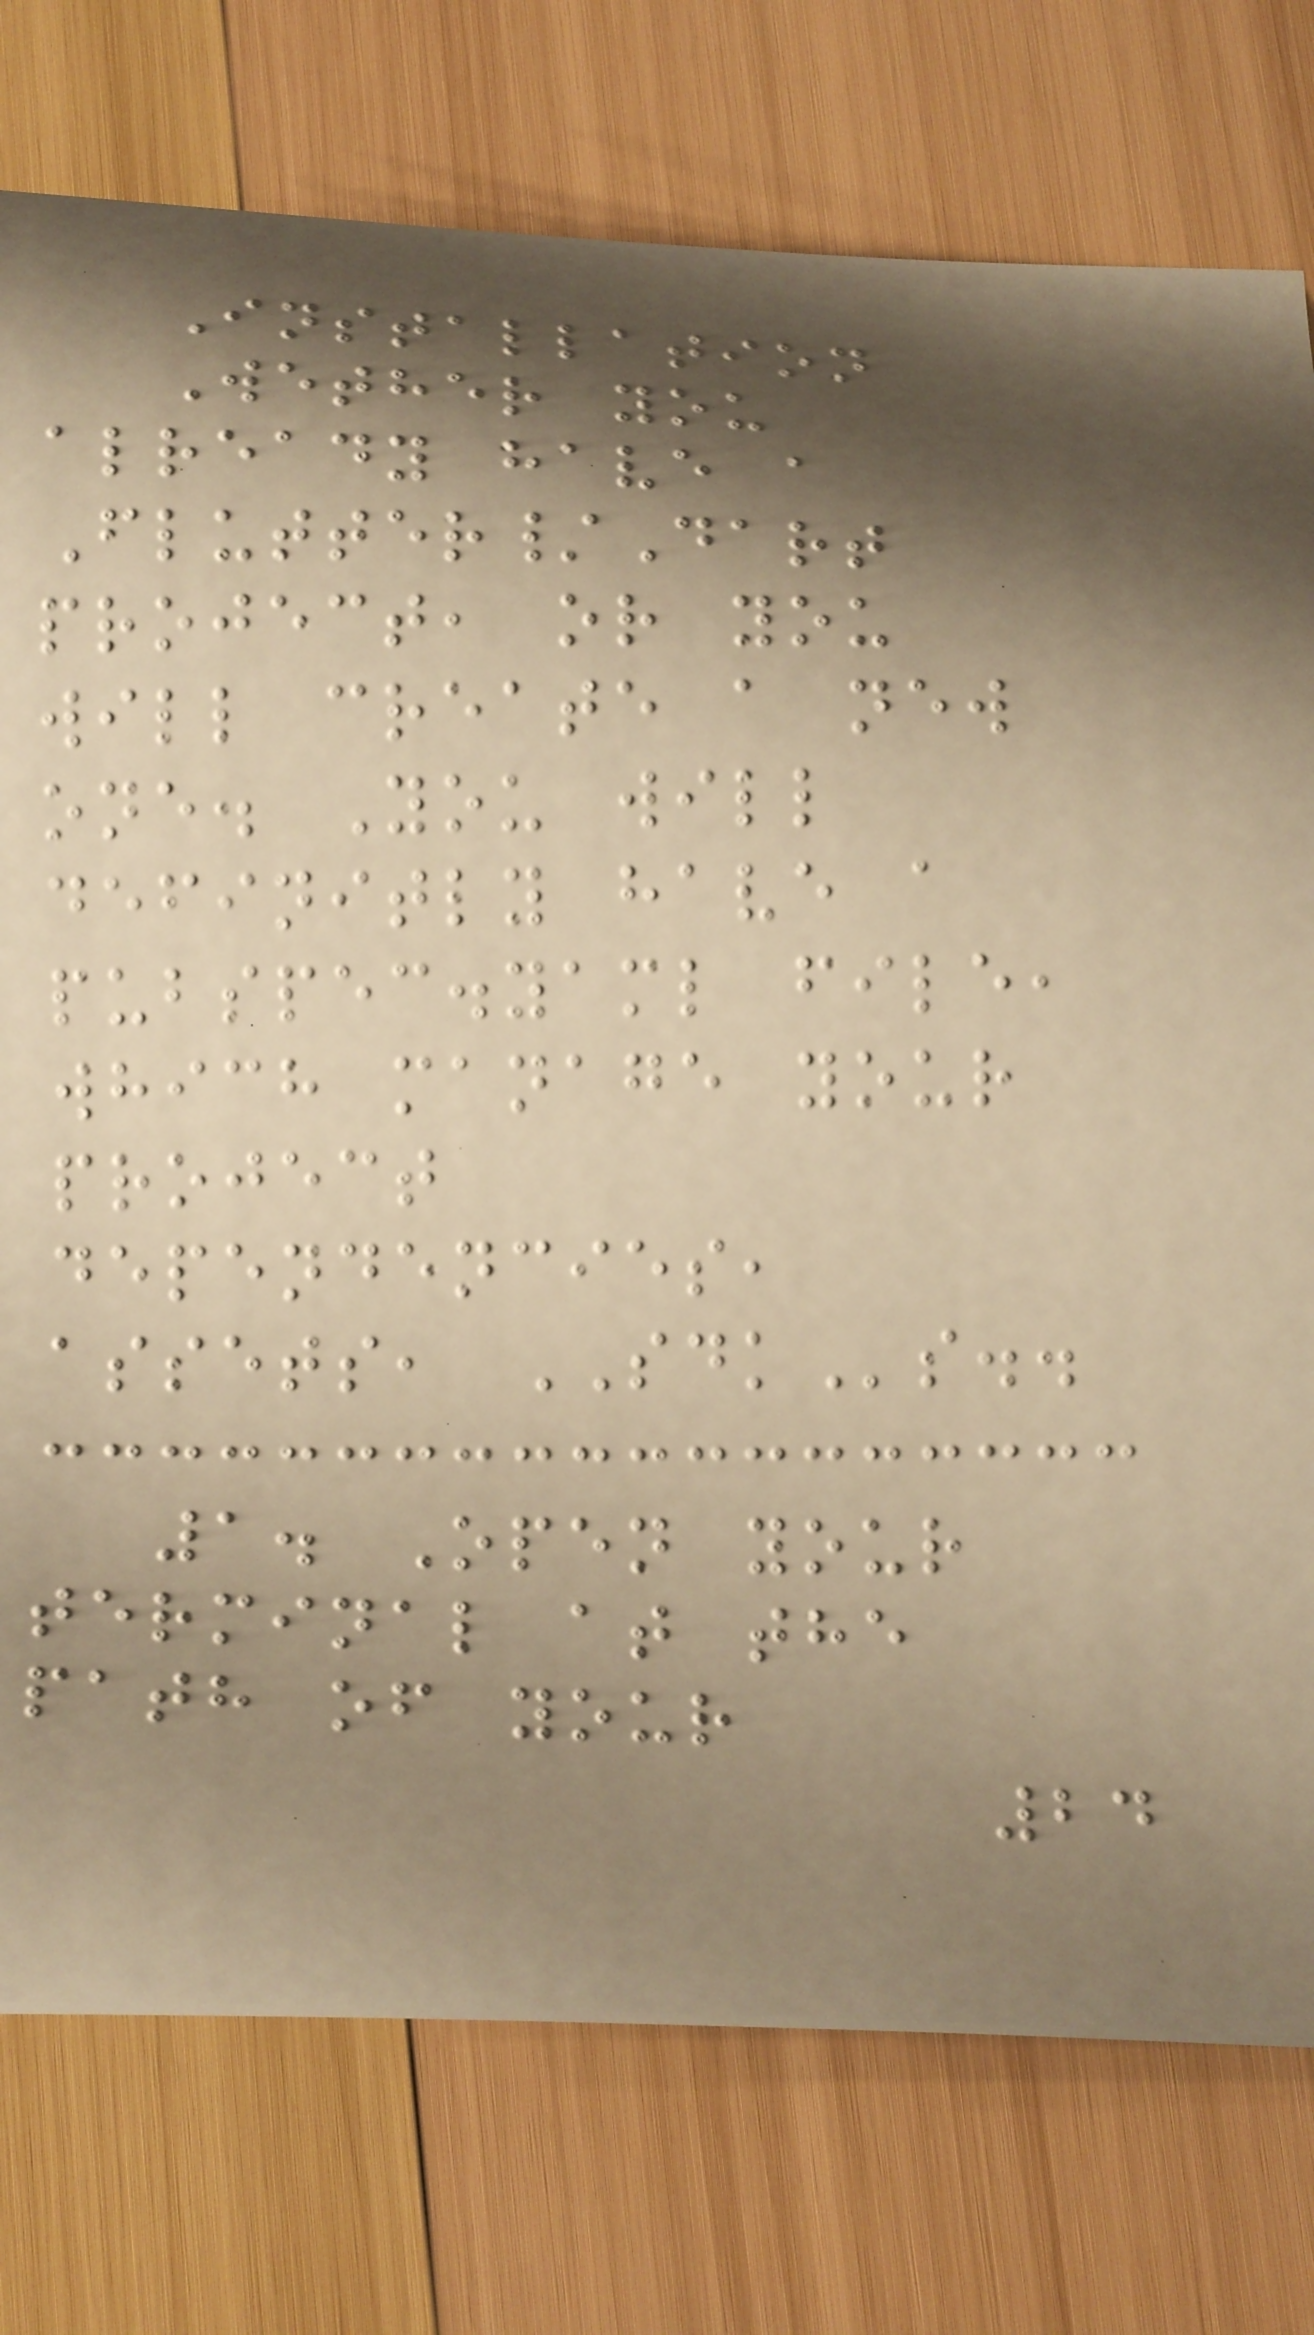Installation
Wether you
already have a
Flutter/Dart
project, or you
will create a new
one. You will
definitly have a
pubspec.yaml file,
which manage your
project
dependencies,
assets, SDKs..
1. Open your
terminal at the
path of your
24
